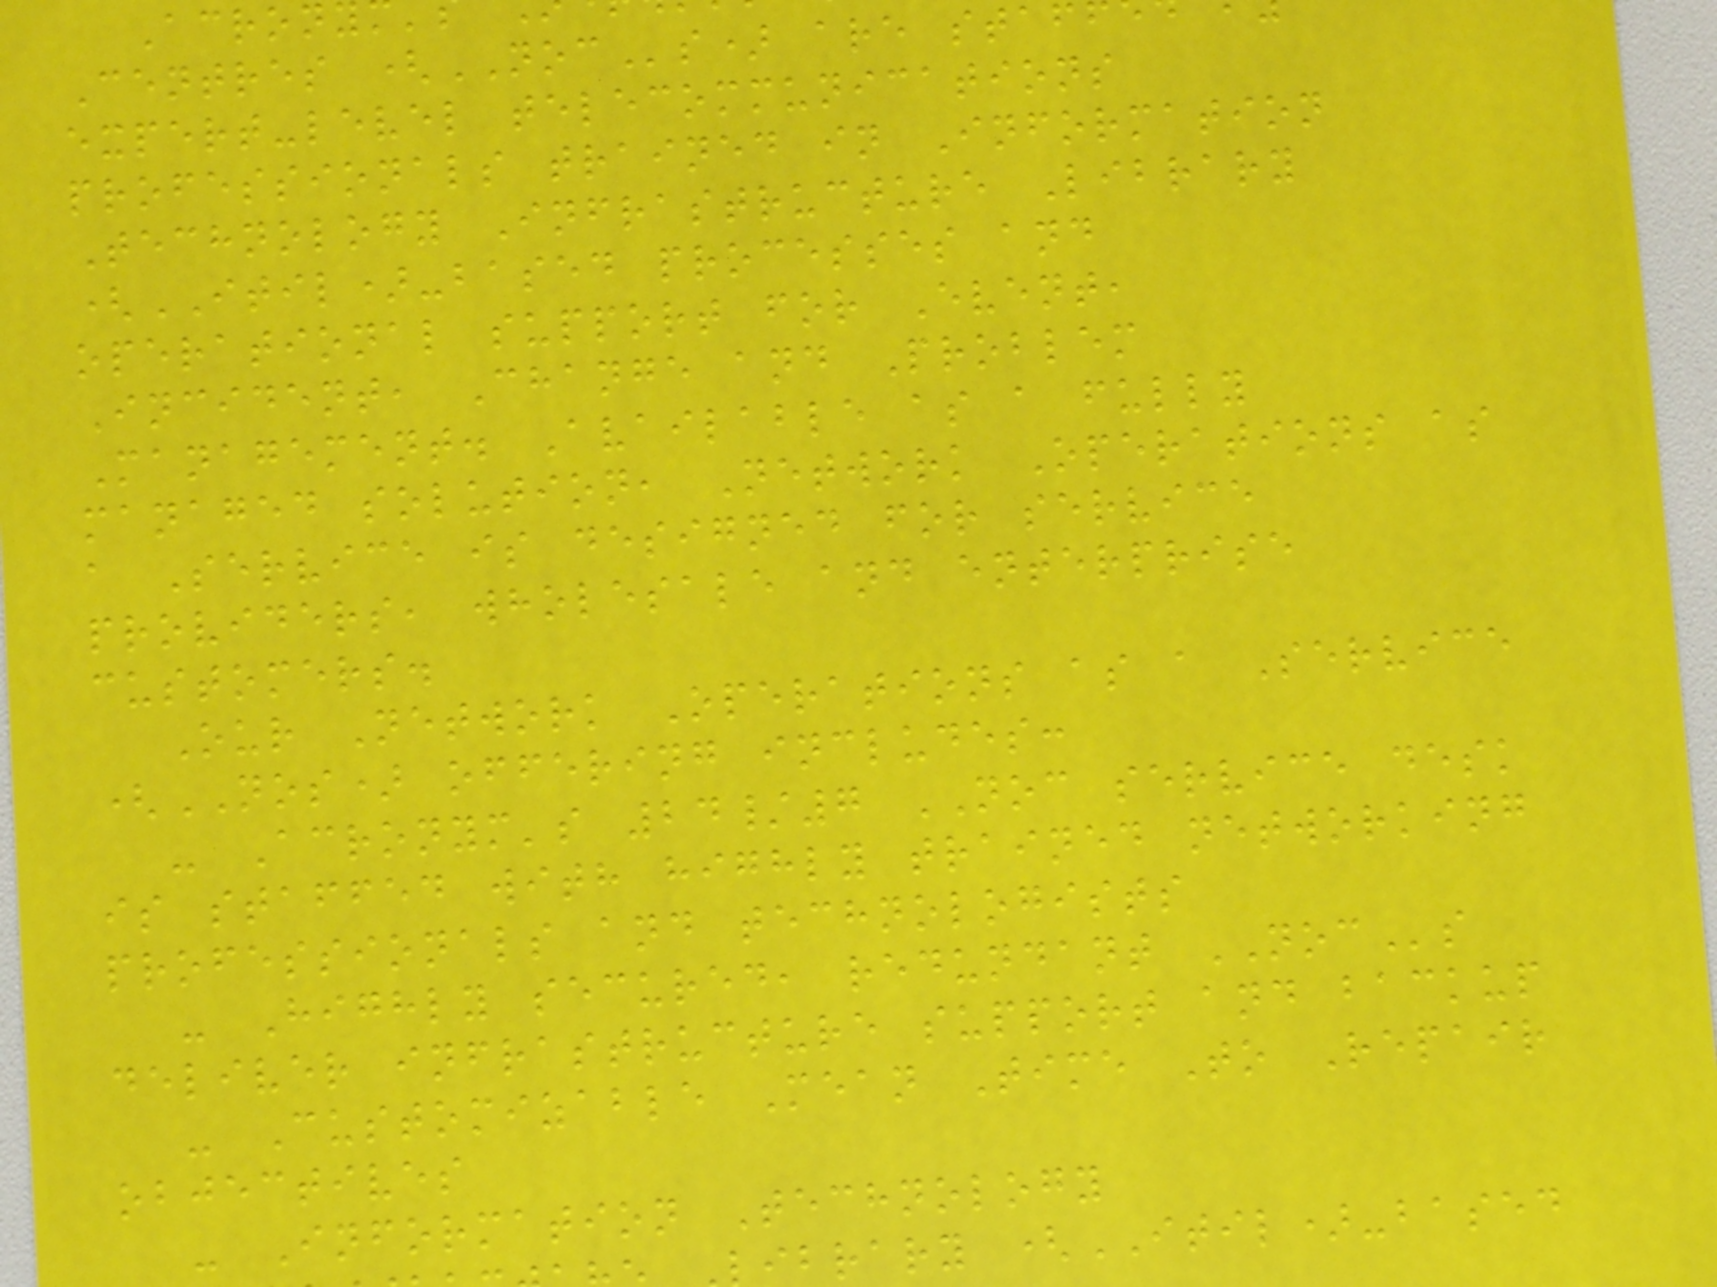Centres (NOCs) are staf
expert-level telecommunications
professionals trained in Information
Technology Infrastructure Library
(ITIL)-based processes and
operational support for Event,
Incident, Change and Problem
Management. Available as a fully
managed solution, Network Operations as
a Service is designed for service
providers, wholesale and enterprise
customers.
Our Network Operations as a Service
(NOS) offering includes:
- Acronym's 24/7 NOC service desk
is staffed with highly trained networking
professionals and technologists
- Highly secured, redundant NOCs
deliver infrastructure support and backup
- Customizable Mean Time To Repair
objectives
- Information Technology
ibrary (ITIL)-based
